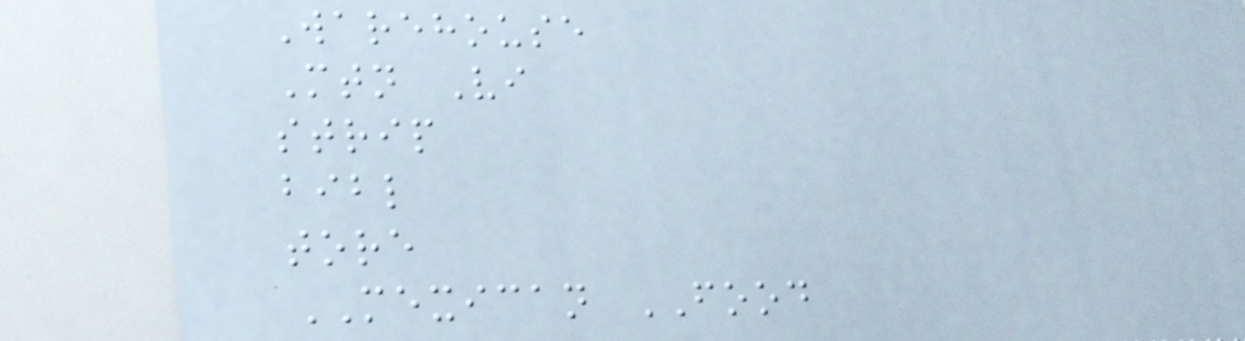Warehouse
Mtn Vi
strip
bibl
tore
MEXICAN FOOD
